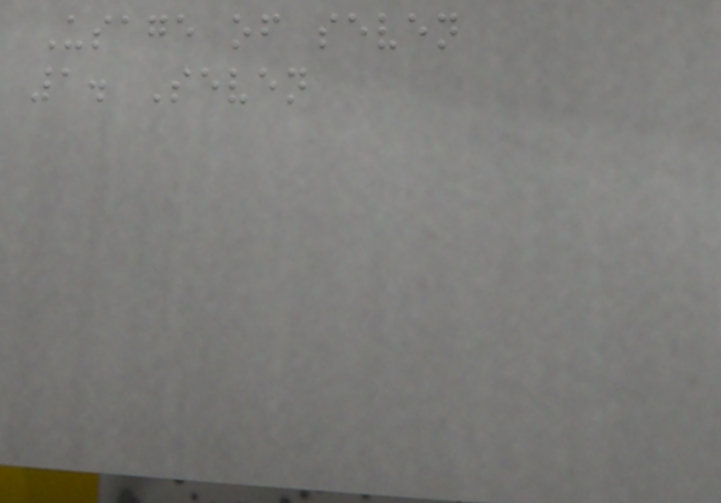Usage of seven
1. Seven
